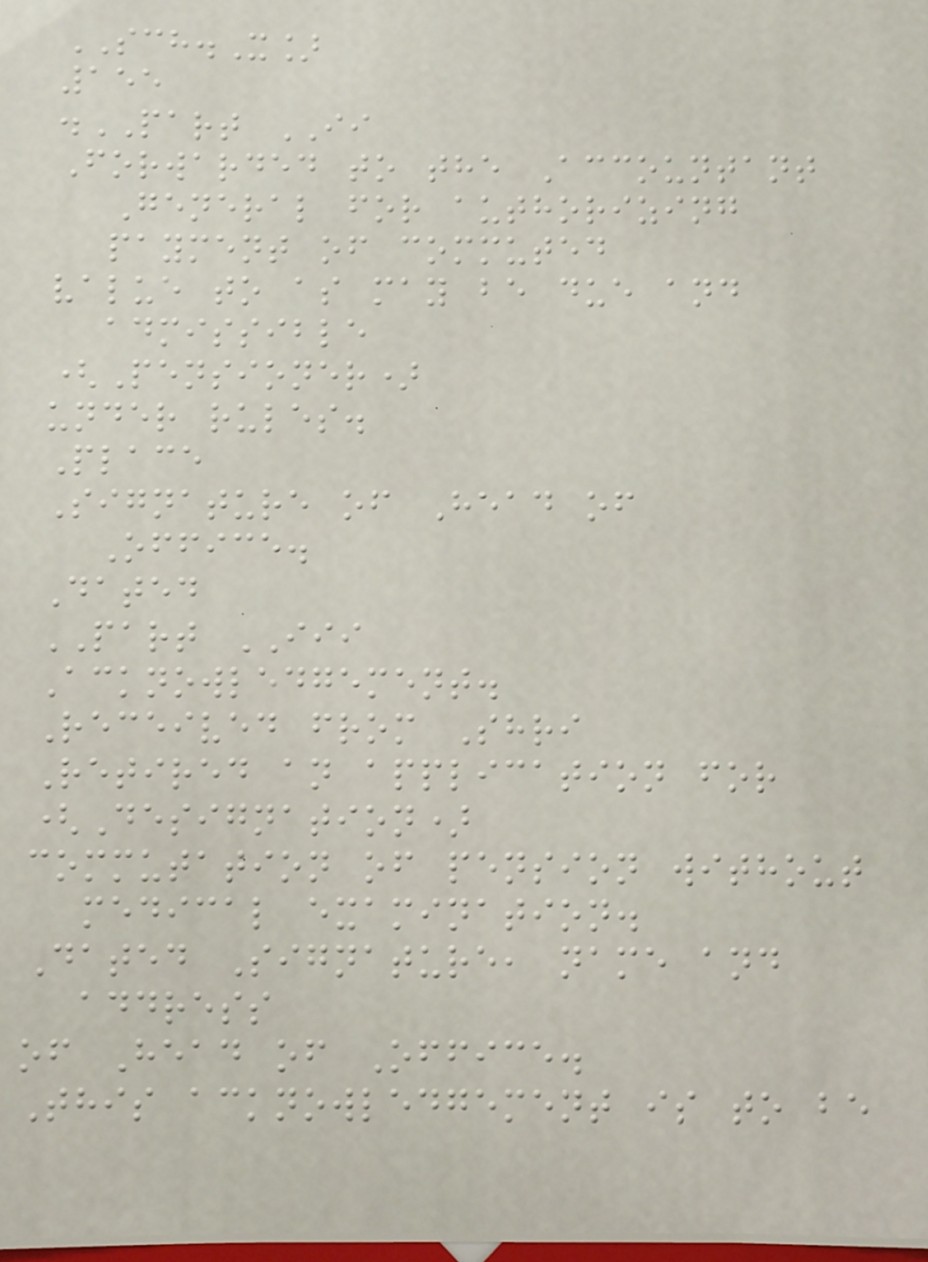SCH.X]
155
.PART II
Forwarded to the Accountant
General for authorizing
payment of commuted
value to as may be due and
admissible
(Pensioner)
under rules.
Place
Signature of Head of
Office.
Dated
PART III
Acknowledgement.
Received from Shri
Retired an application for
(Designation)
commutation of pension without
medical examination.
Dated Signature, name and
address
of Head of Office.
This acknowledgement is to be
